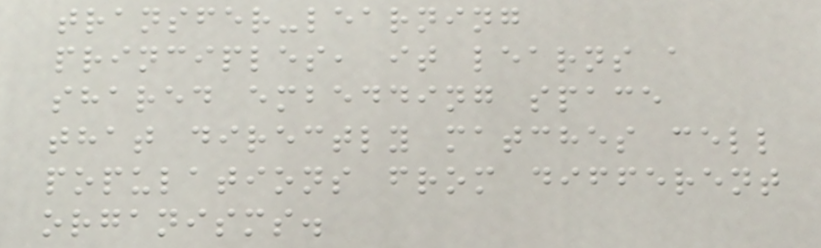transfer-learning
principles, it learns a
shared embedding space
that directly matches cell
populations from different
organisms.
